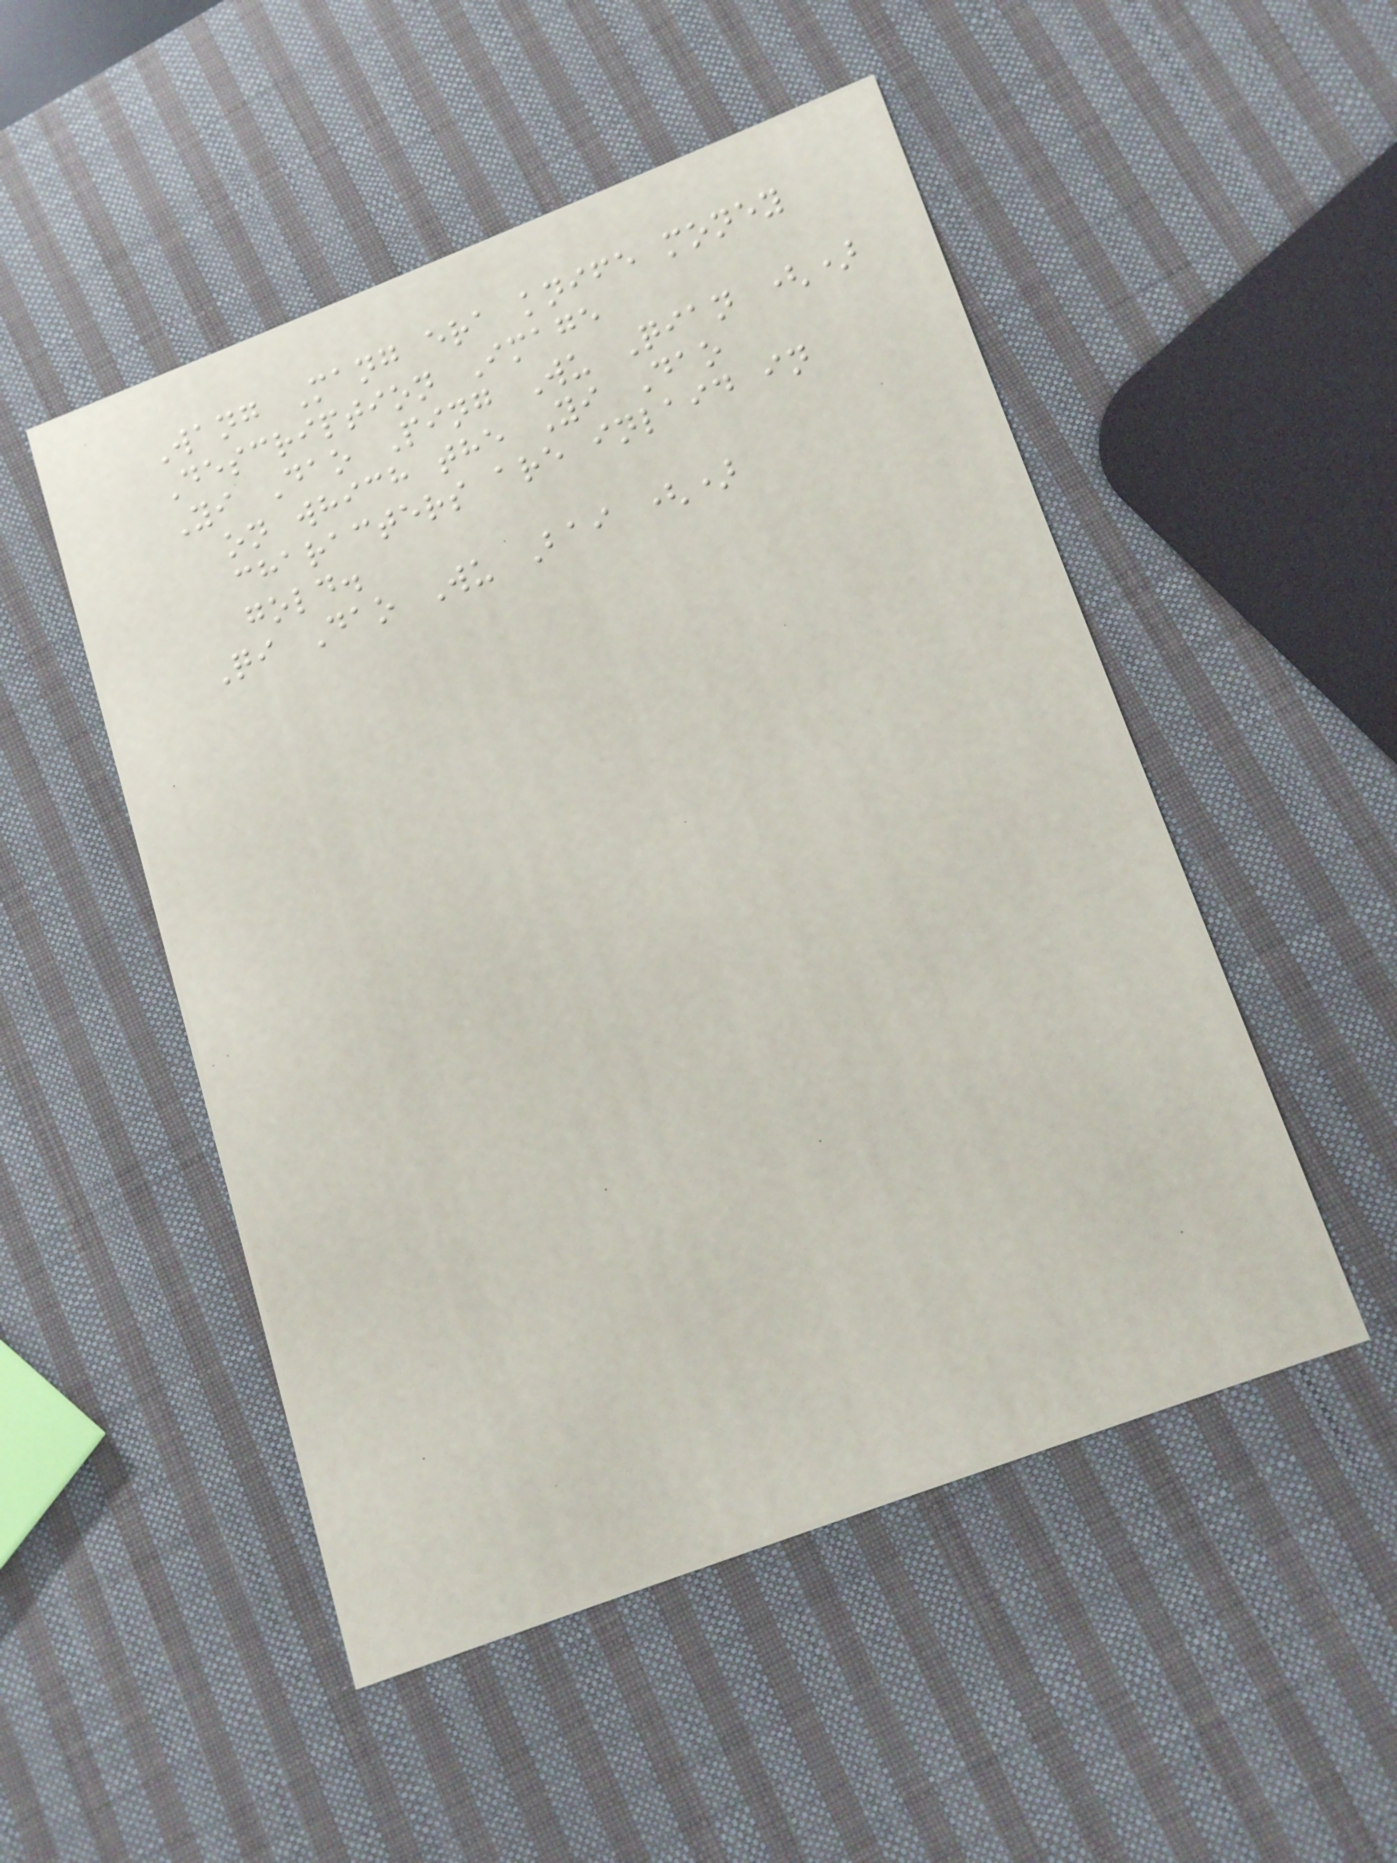Wang Mang era knife money
Description Image
Yi Dao Ping Wu Qian ()
on which the Yi Dao
characters are inlaid in
gold.
Qi Dao Wu Bai ()
